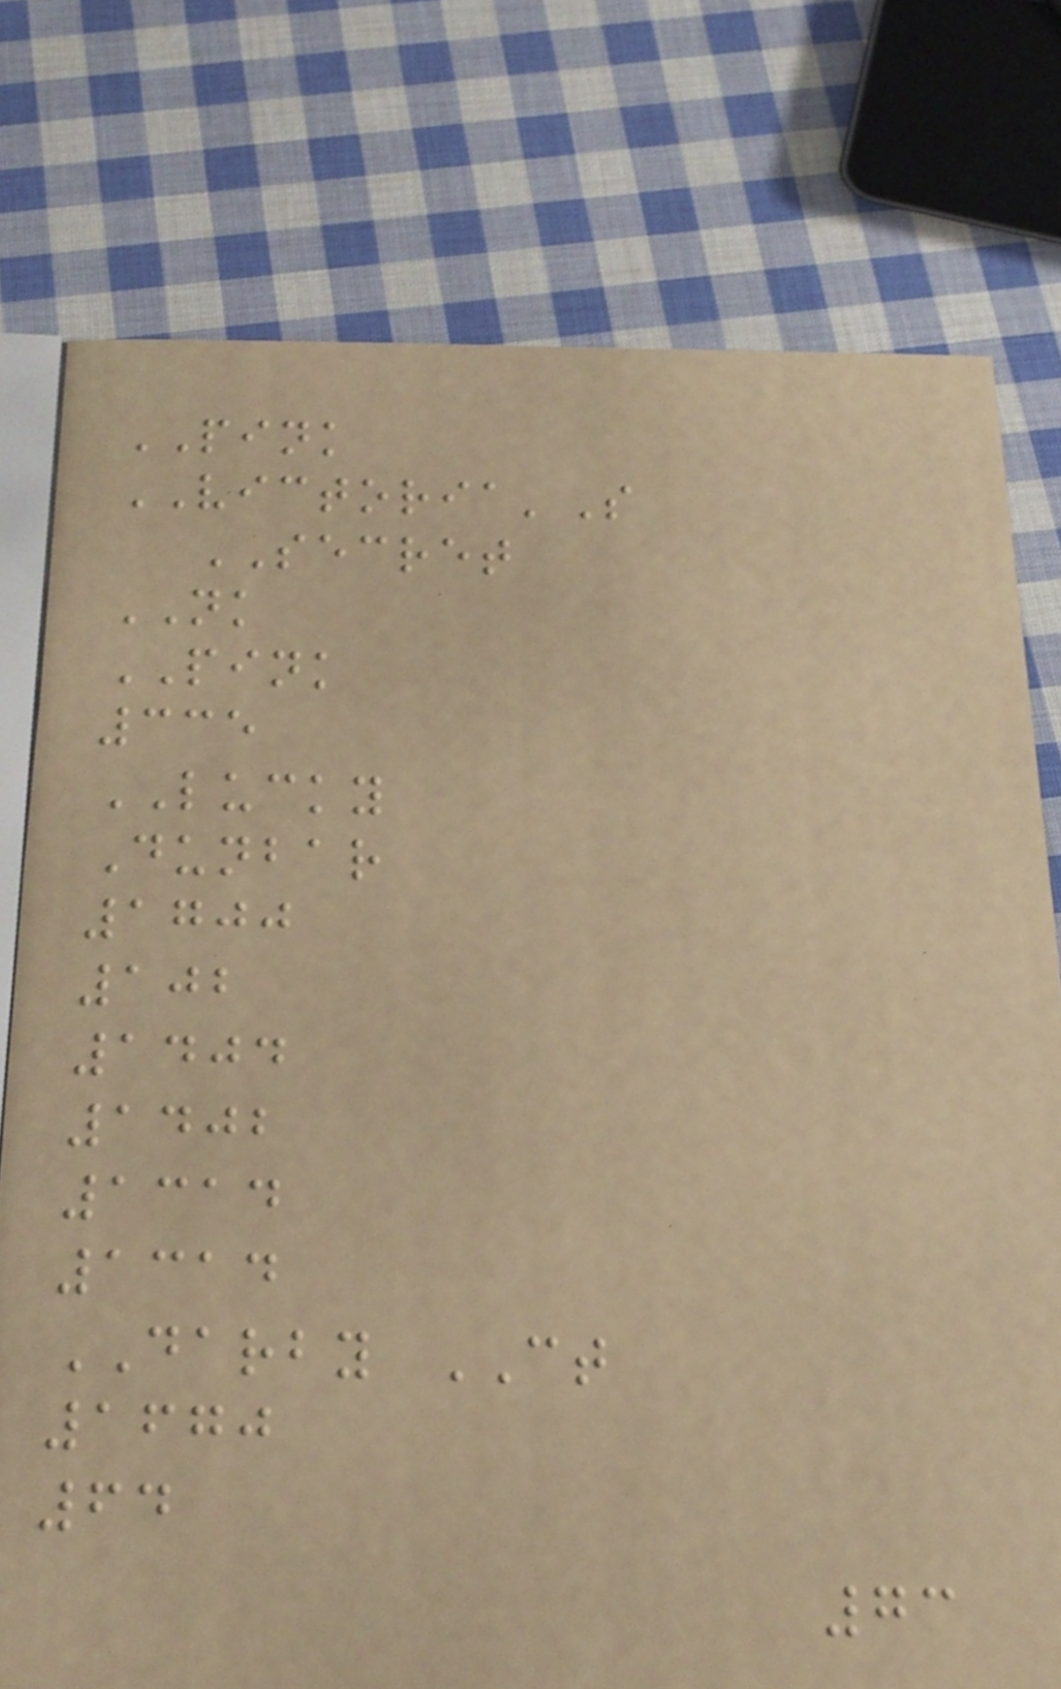PINK
VICTORIA'S
SECRET
NK
PINK
335
LUCKY
Dunbar
1700
102
1404
1402
1314
1314
DARBY CT
1670
64
73
